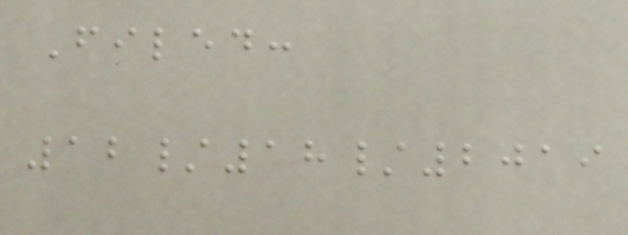Filed:
12/18/2019
